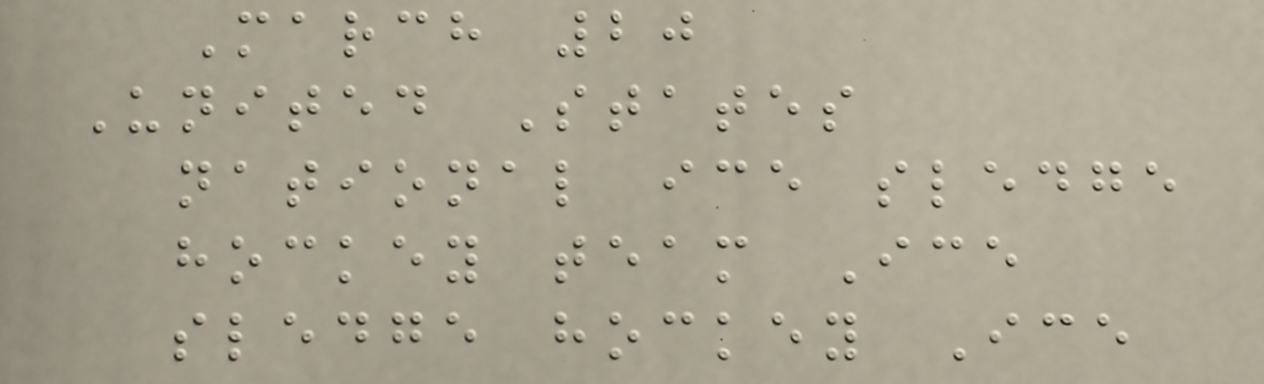March 20
United States
national ice sledge
hockey team Ice
sledge hockey Ice
